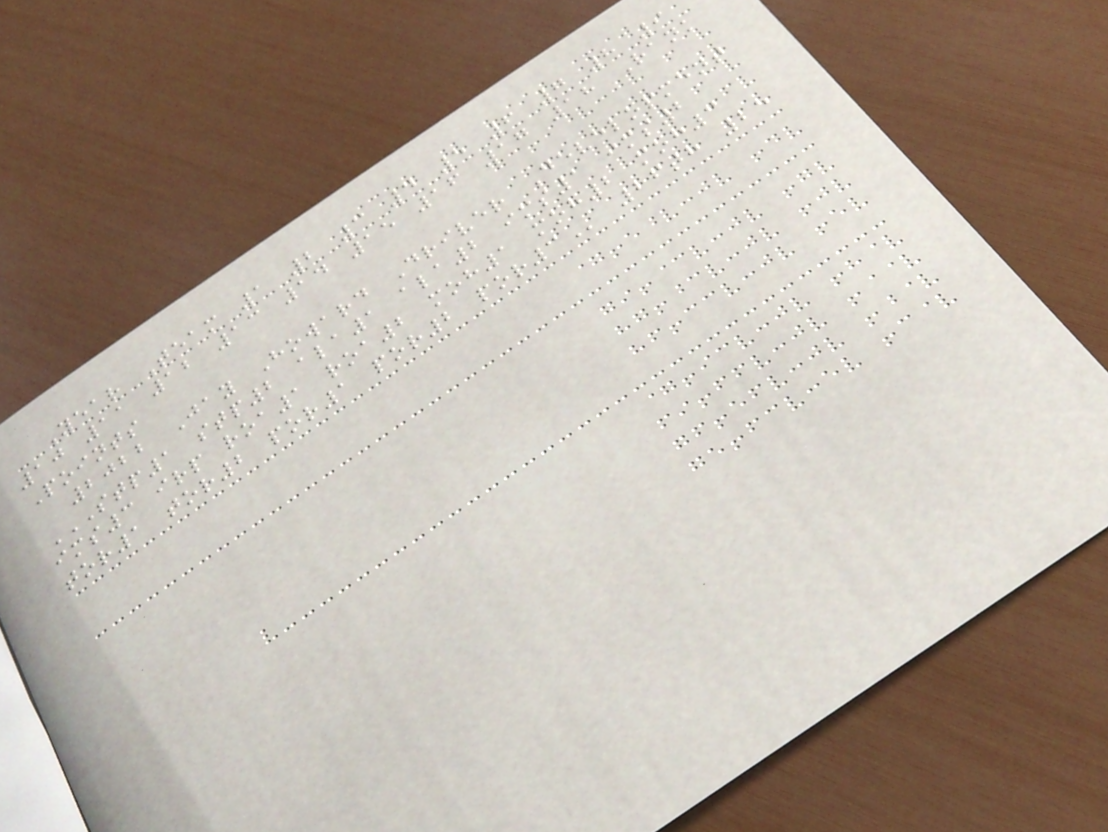Year Team 1 2 3 4 5 6 7 8 9
10 11 12 13 14 15 16 17 18 Rank
Points
2022 Jay Howard Driver Development
STP1 STP2 ALA1 ALA2 IMS1 IMS2
IMS3 IRP ROA1 ROA2 MOH1 MOH2 MOH3
TOR1 TOR2 POR1 POR2 POR3 26th 25
